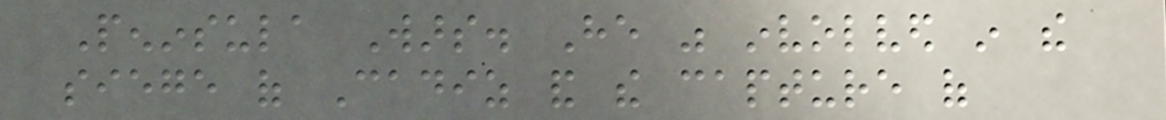Peninsula Wars. He was involved in the
siege of Cadiz and the capture of
